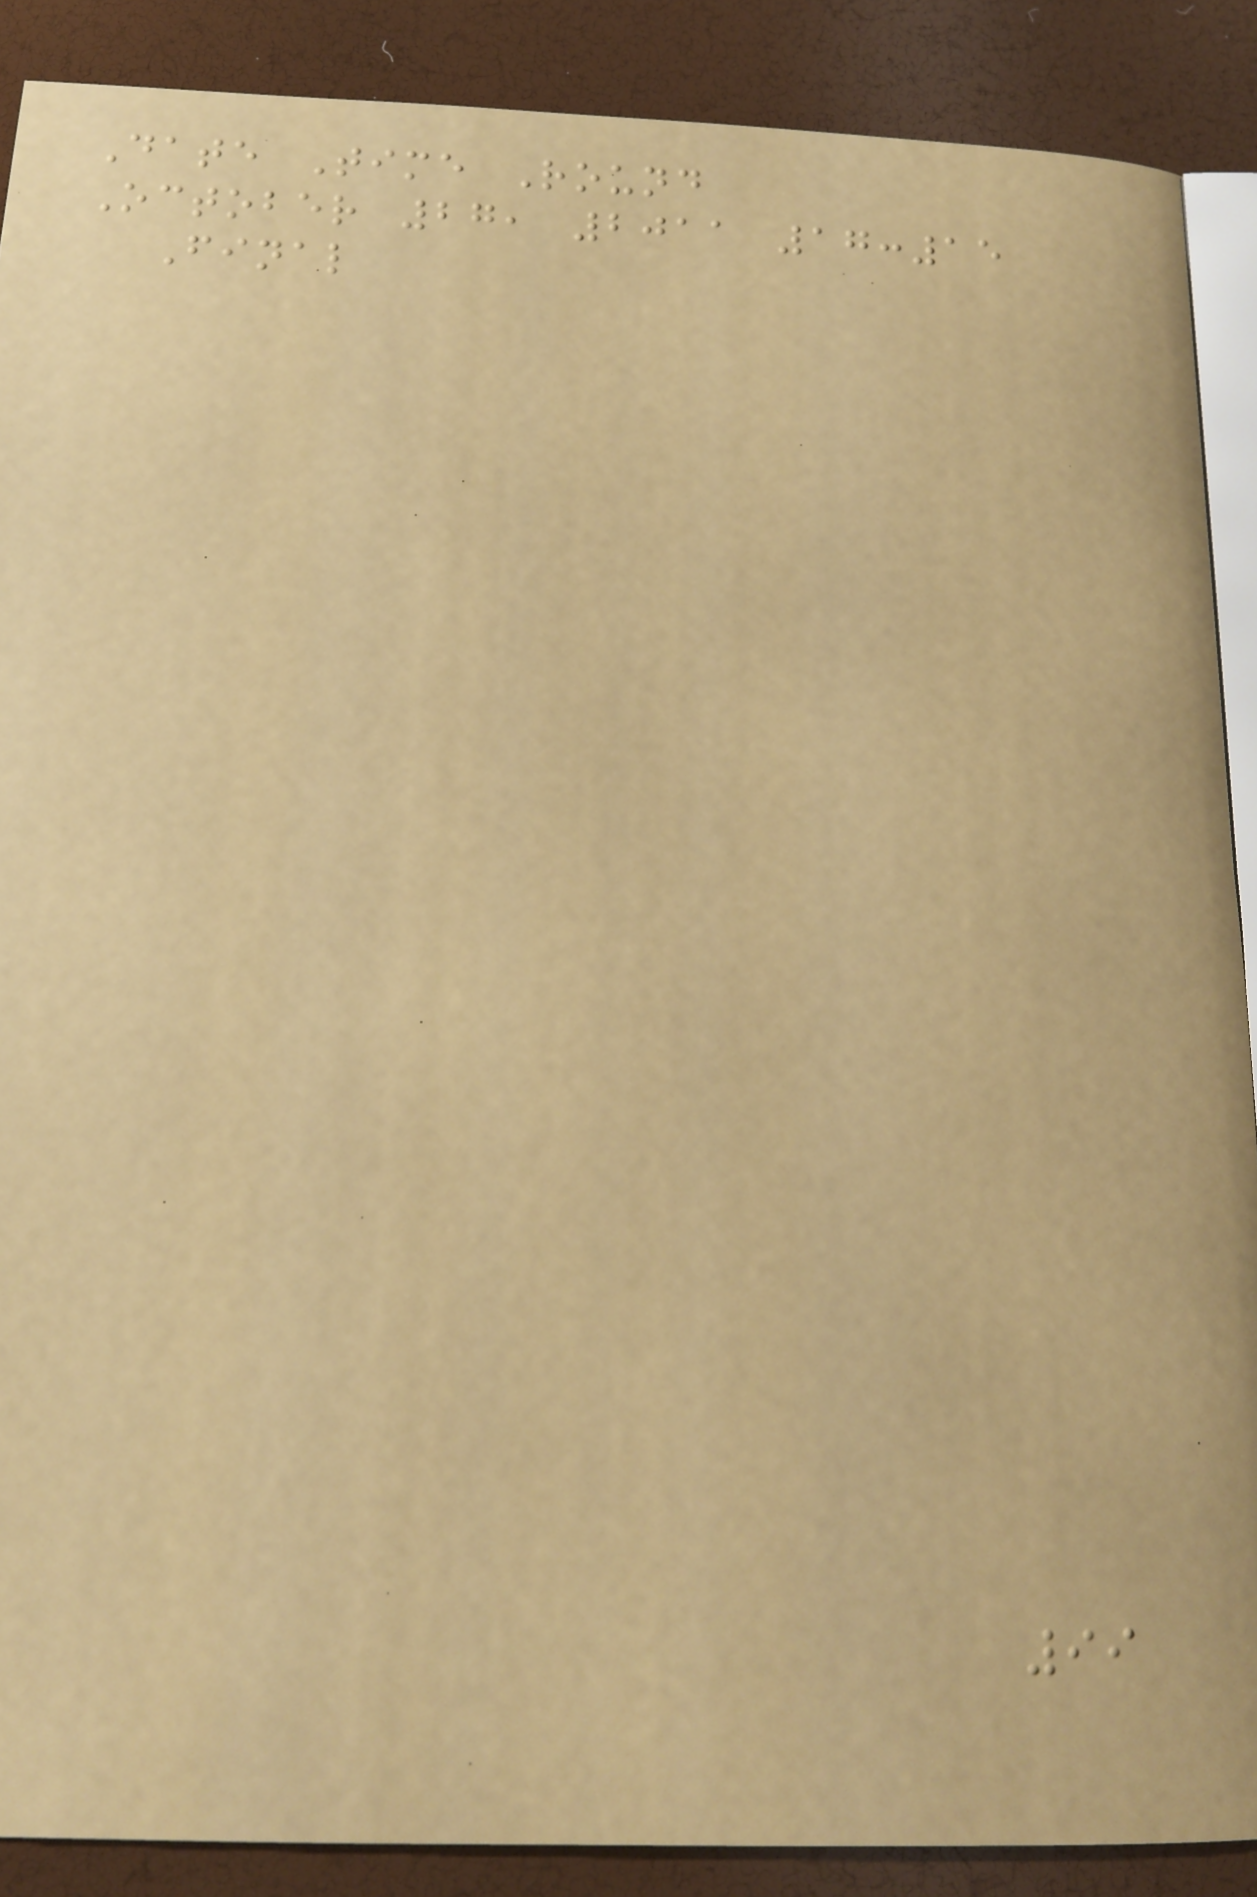Date Time Round
October 27, 2011 17:15
Final
99
